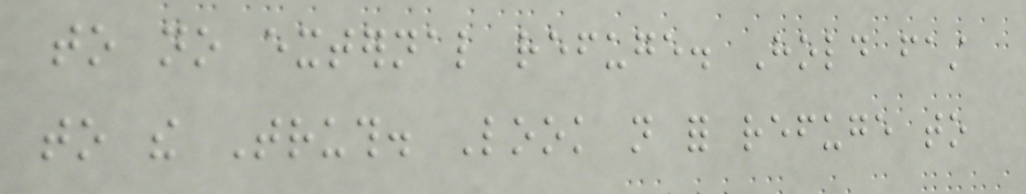to no external refuge. Hold fast
to the Truth. Look not for refuge to
